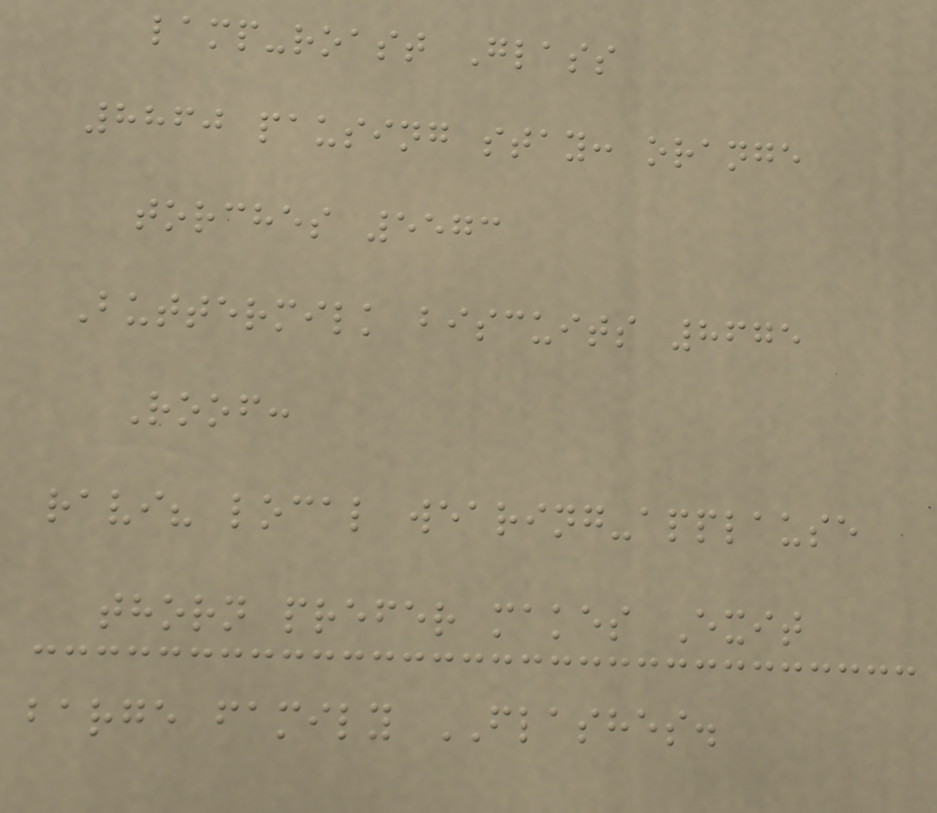lamp-roast Glass
8860 pausing stay: orange
torches 5573
Buttermilk biscuits 8675
Roof:
ravi? local wearing-applause
thorn prefer makes Exit
barge family FLASHES.
